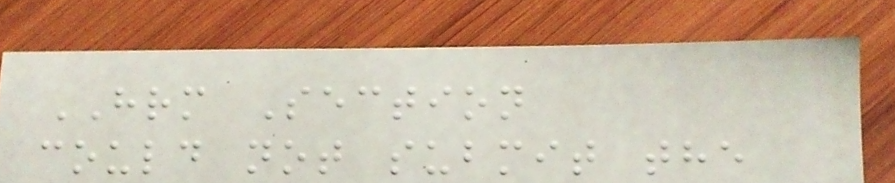HRM Section
could not submit the
